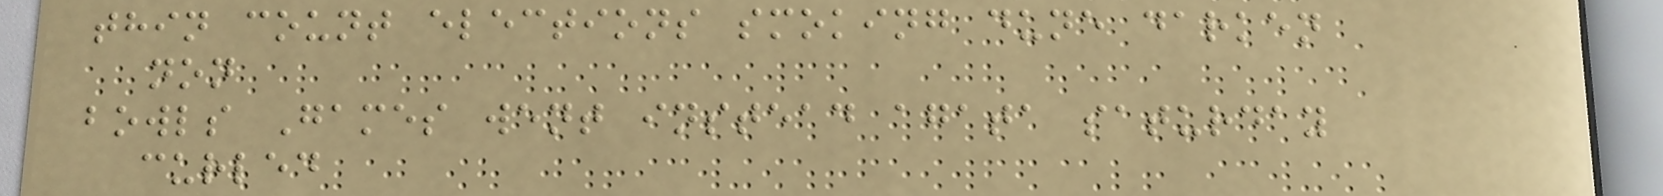thin count elections smoking dune darken
non
bowls Games went instead agata saturday
curled
